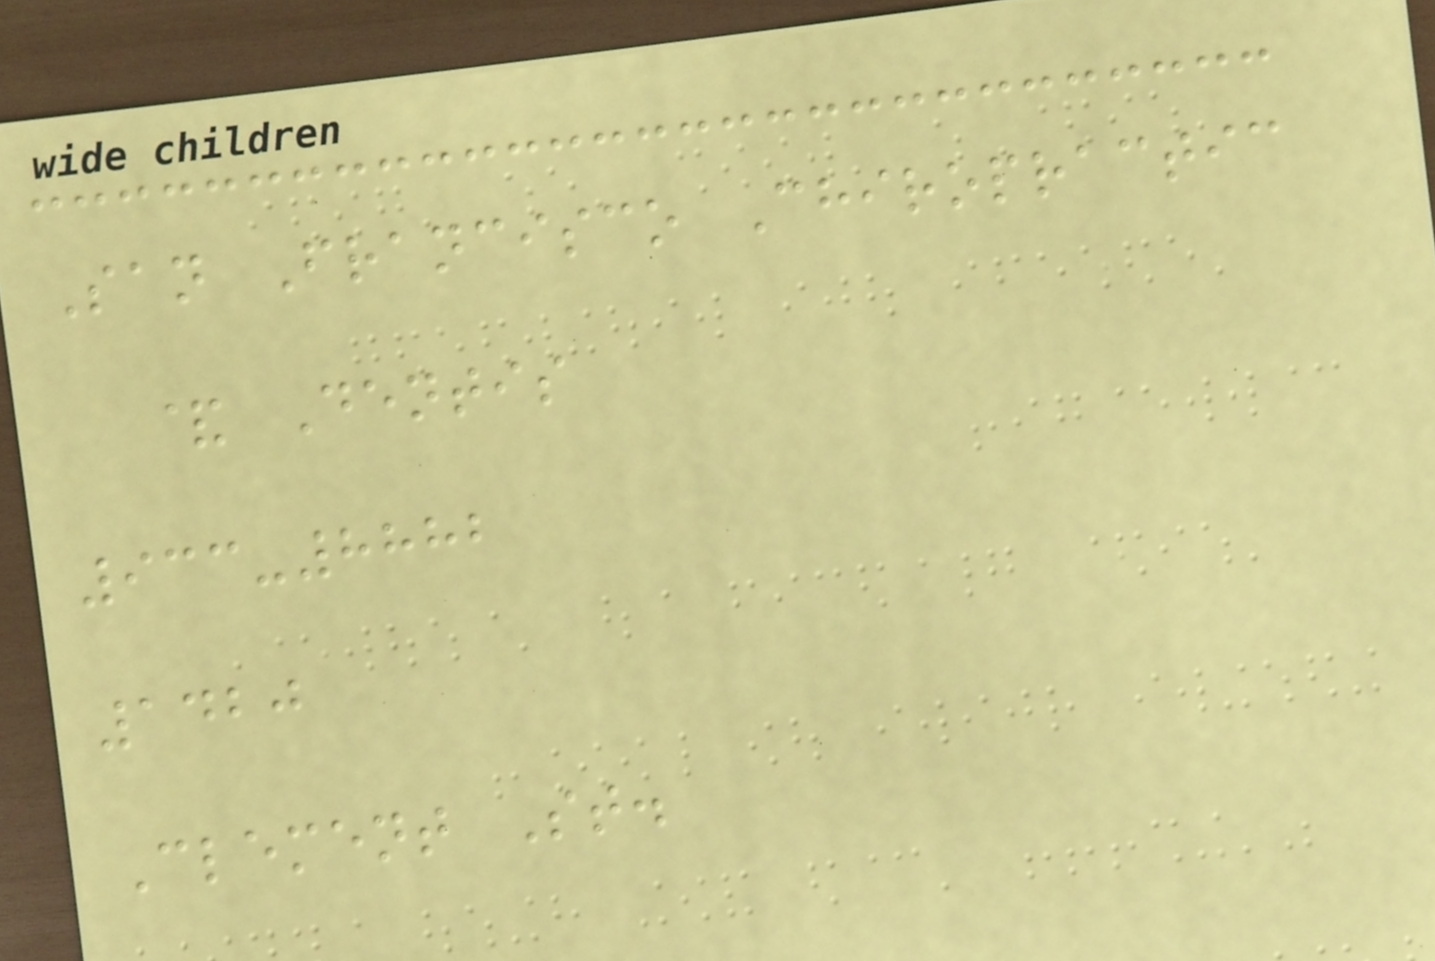San Francisco Chiropractic
& Dentis
933-8882
1420
Clement St.
